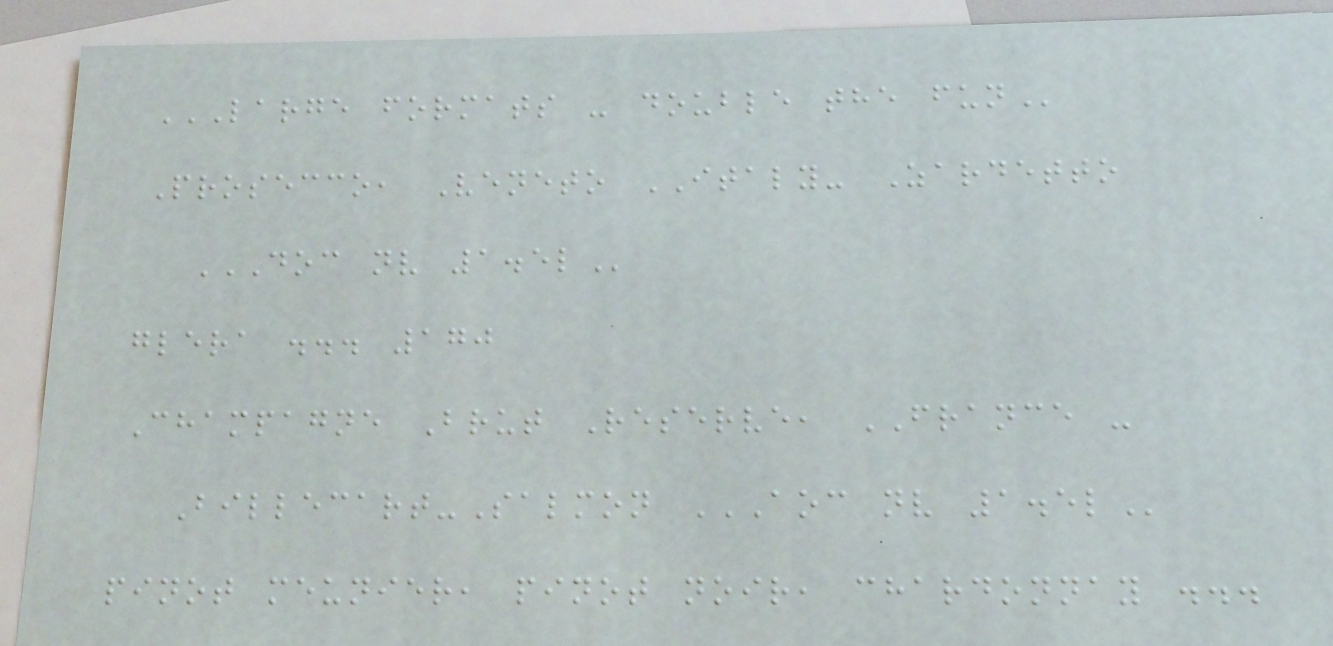LARGE FORMATS - DOUBLE THE FUN
Prosecco, Veneto ITALY- Zardetto
DOC NV 1.5L
glera ... 170
Champagne Brut Reserve, FRANCE -
Billecart-Salmon AOC NV 1.5L
pinot meunier, pinot noir, chardonnay ...
